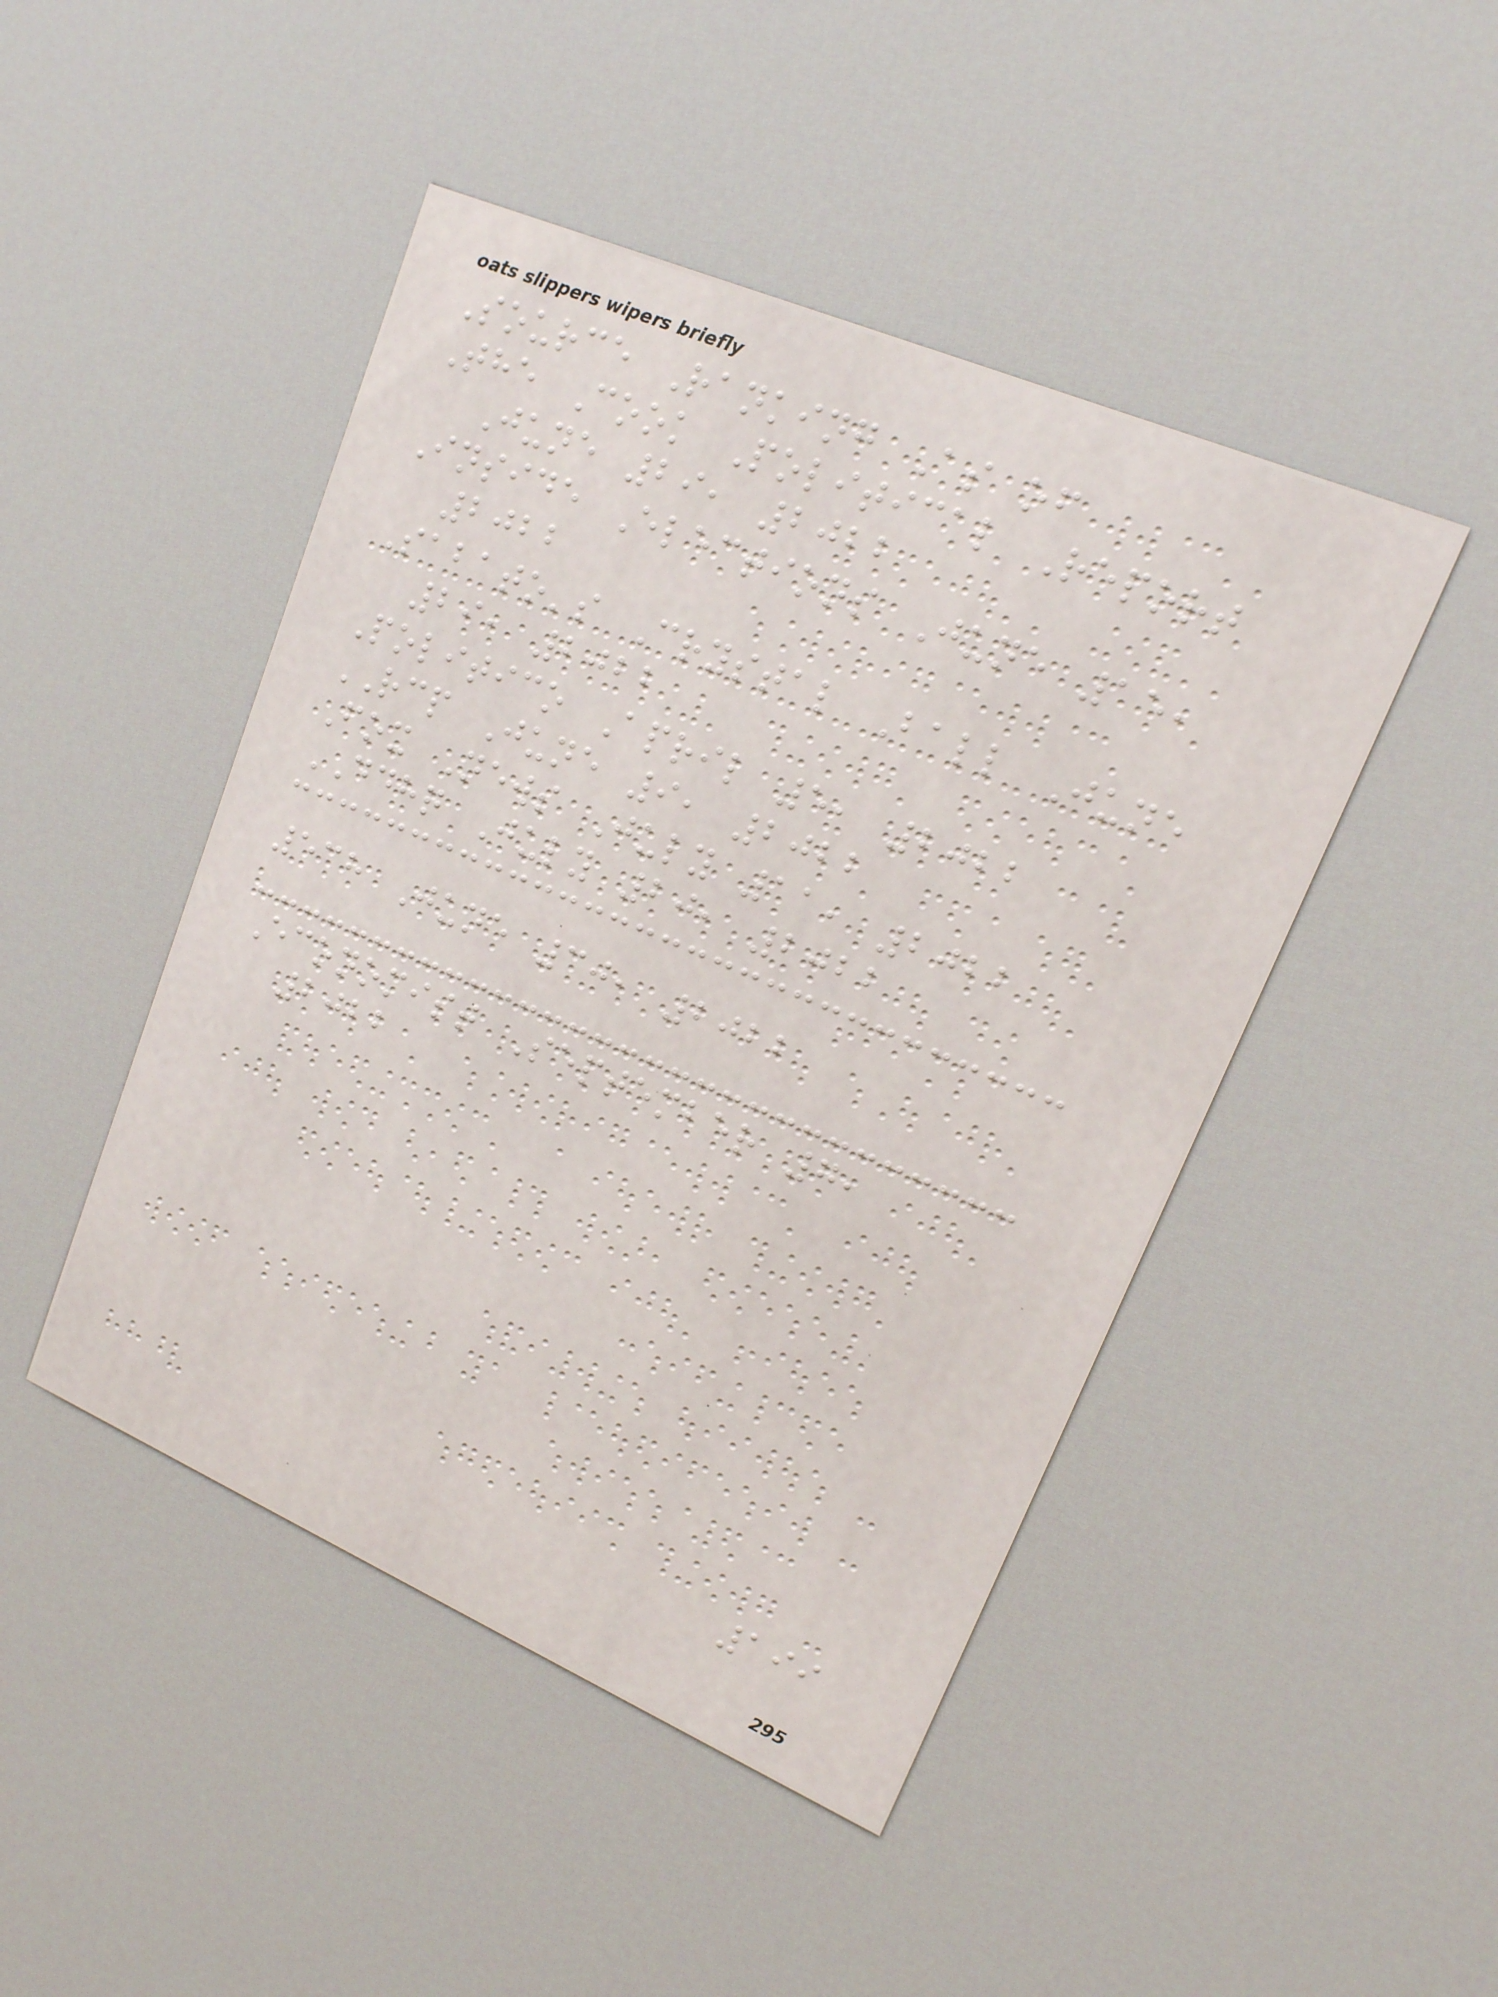Source Ranking As of
The Cook Political Report
June 29, 2022
Inside Elections June 15,
2022
Sabato's Crystal Ball June
29, 2022
Politico April 5, 2022
RCP June 9, 2022
Fox News July 11, 2022
DDHQ July 20, 2022
538 June 30, 2022
Economist September 7,
2022
199
